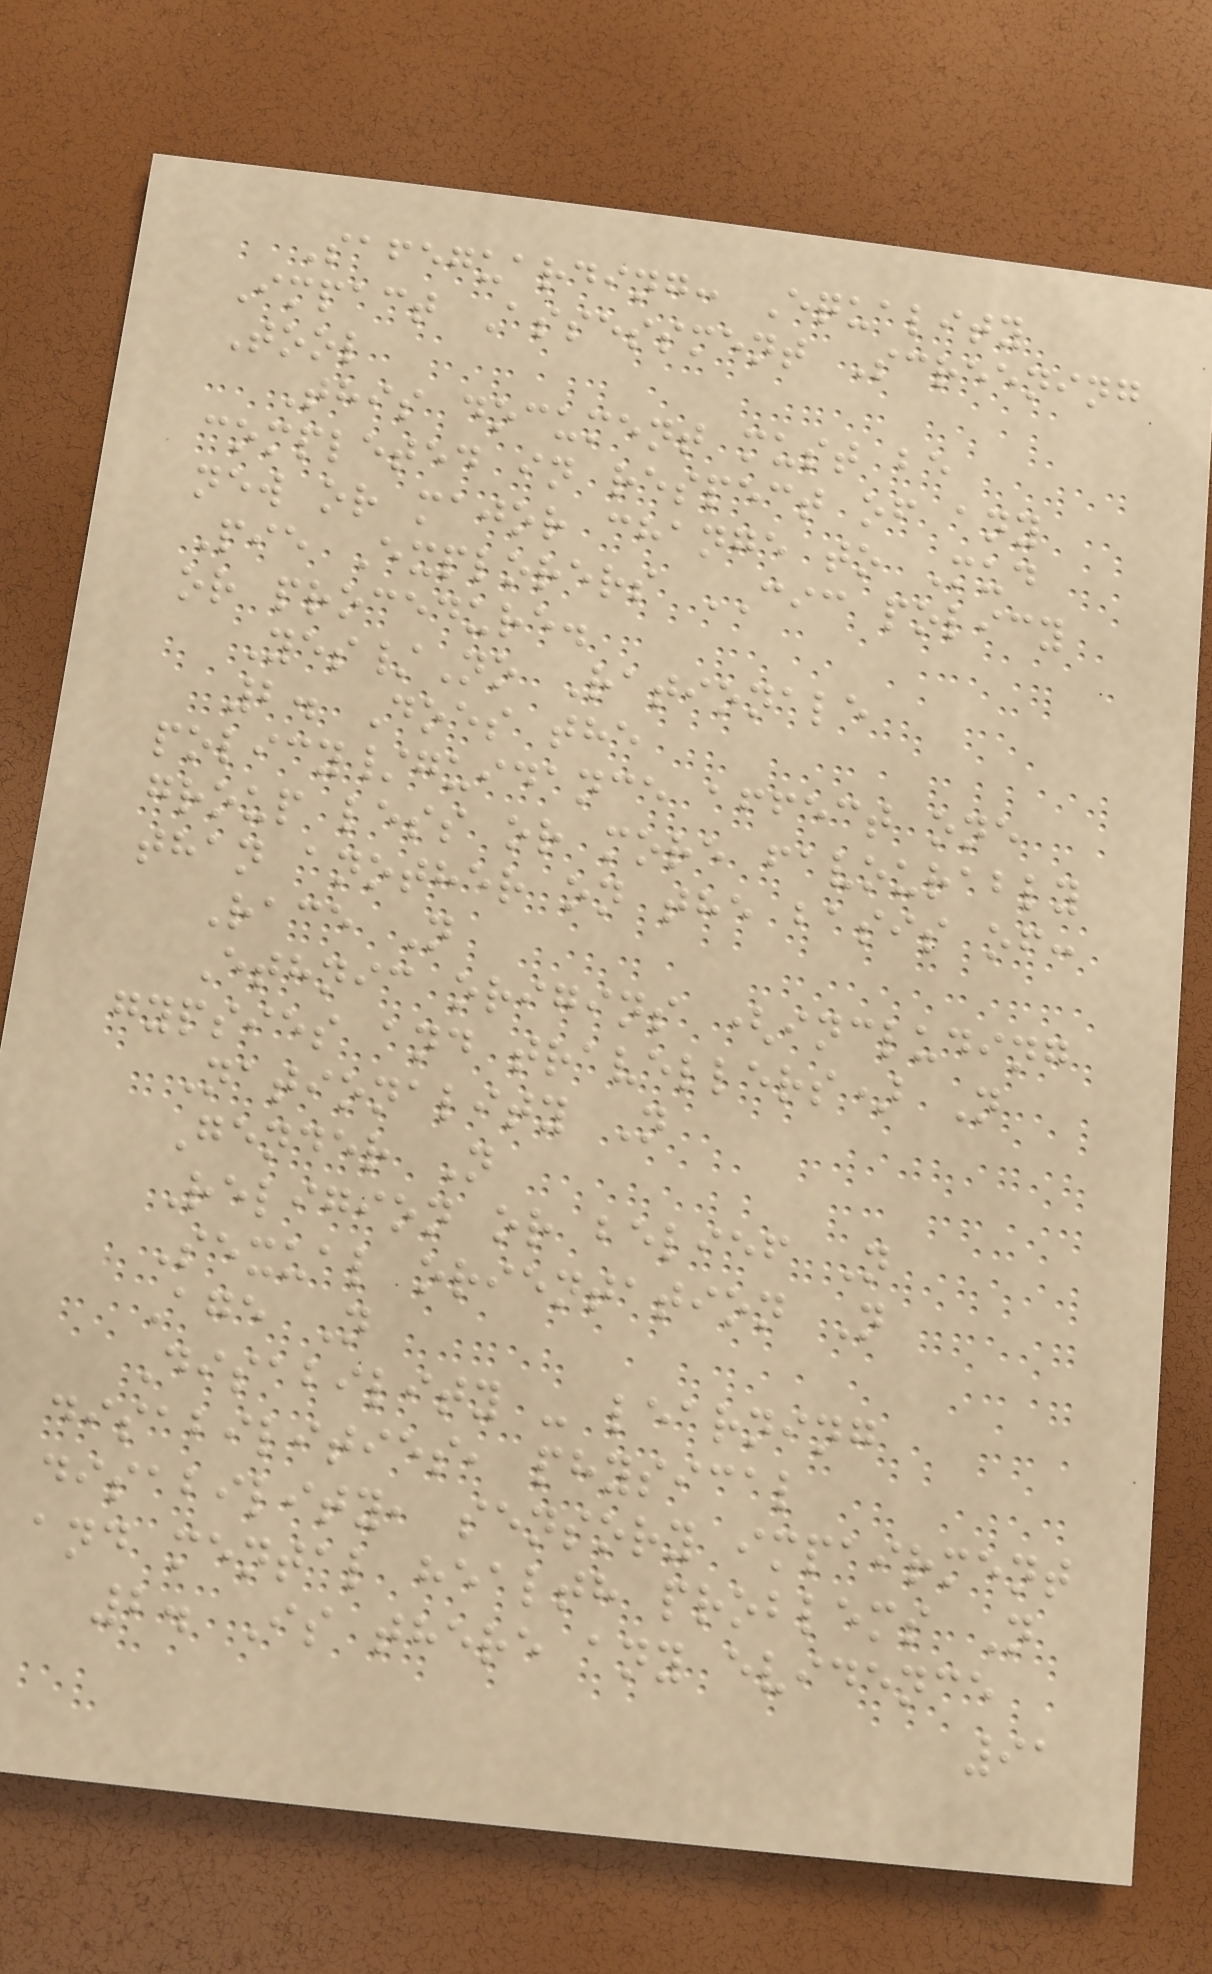Safeguarding: Equality
Impact Assessment Screening
Tool
This document must be
completed in respect of any
new or major change to Mud
Pie Explorers CIC policy
or procedure.
Yes/No Rationale
2. Does the
policy/guidance affect one
group less or more favourably
than another on the basis of:
Race N
Ethnic origins (including
gypsies and travellers) N
Nationality N
Gender N
Religion or belief N
Sexual orientation N
Age N
Disability - learning
disabilities, physical
disability, sensory impairment
and mental health problems N
2. Is there any evidence
91
